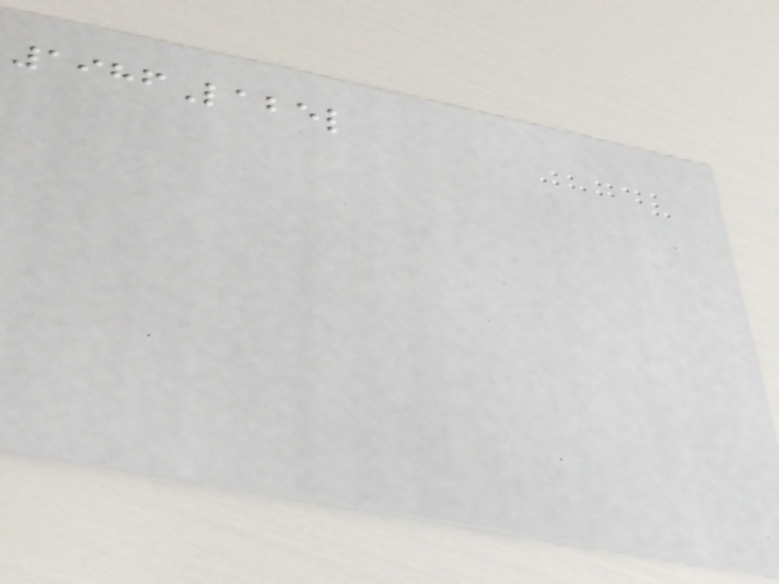1986Label
